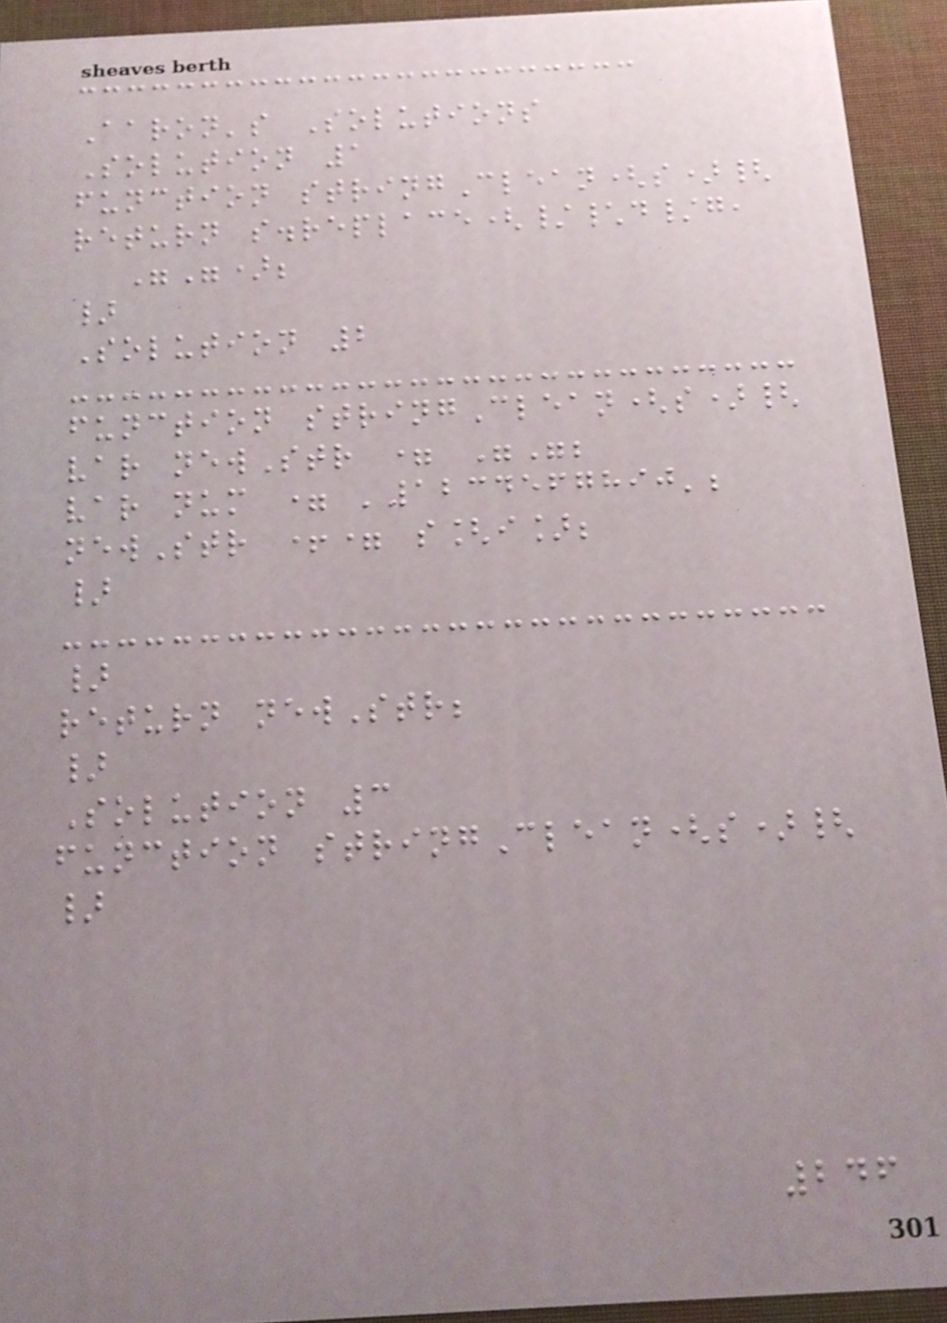Aaron's Solutions
Solution 1
function stringClean(s){
return s.replace(/\d/g,
"");
}
Solution 2
function stringClean(s){
var newStr = "";
var num = '1234567890';
newStr += s[i];
}
}
return newStr;
}
Solution 3
function stringClean(s){
}
246
